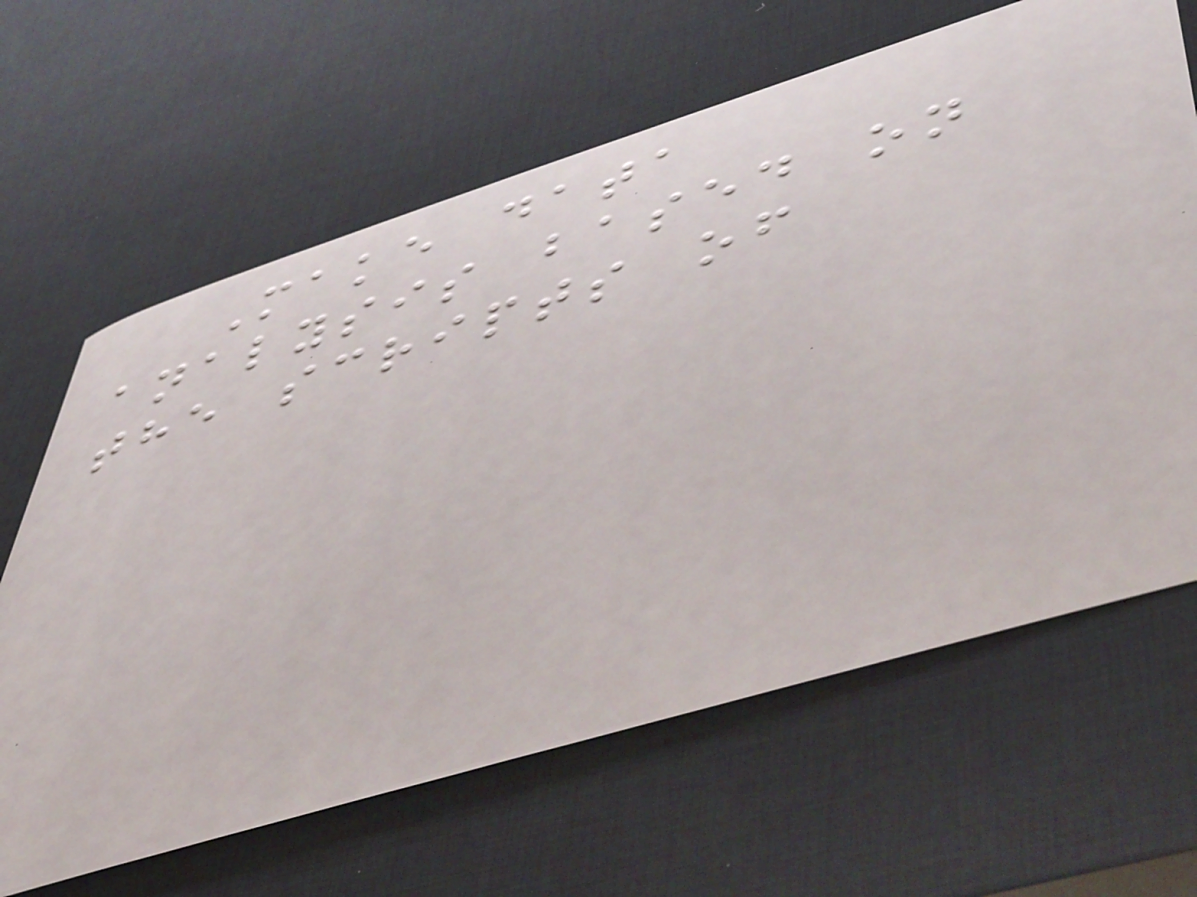Make data
analysis based on
the scripts of
